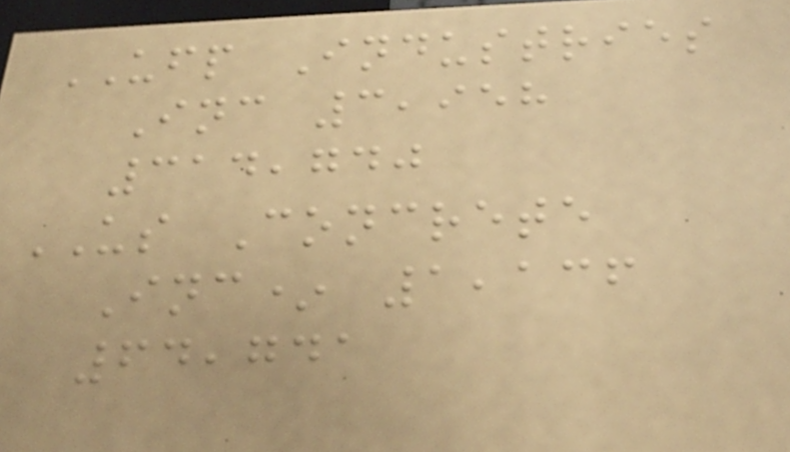UFP Industries
Inc 3,958
314,740
US Concrete
Inc* 1,136
64,741
